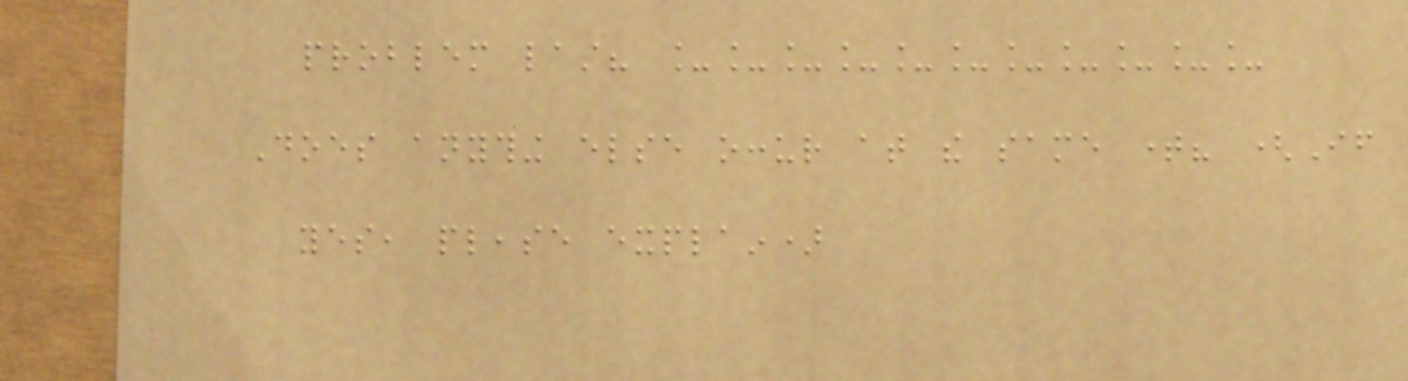problem last? ___________
Does anything else occur at the same time? (If
yes, please explain)
